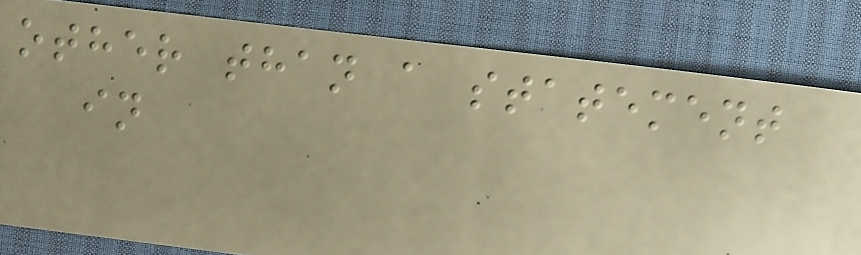other than a statement
in
